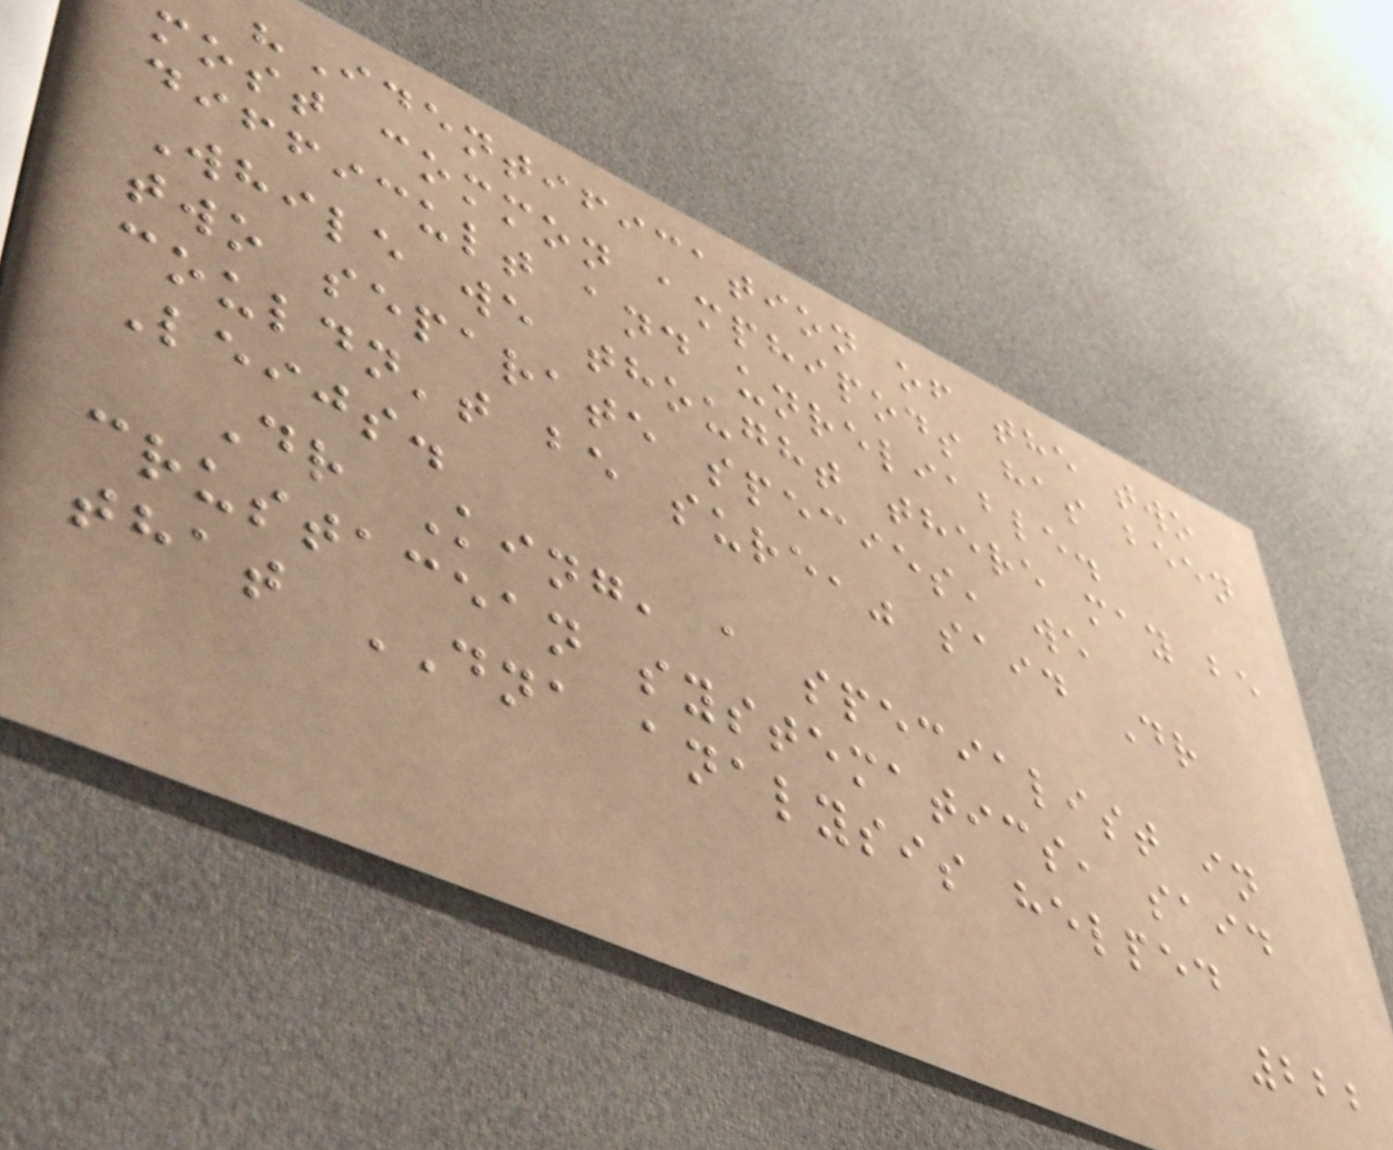"Identification of the two
most common amphipods has been
difficult and unreliable.
While we thought there may be
two separate species, we
couldn't be sure," said Dr
Leijs.
Dr King, a specialist in
crustacean systematics, said
that DNA analysis helped
222
